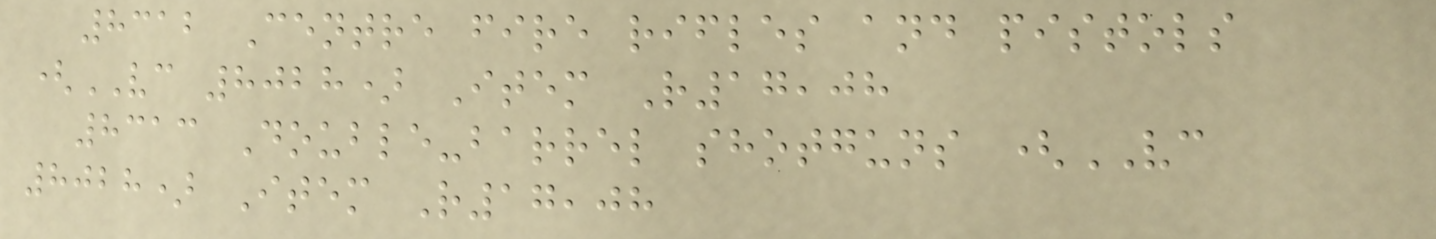8312 Centre fire rifles and pistols
(VC 8028) Item R17,08
8313 Double-barrel shotguns (VC
8028) Item R17,08
